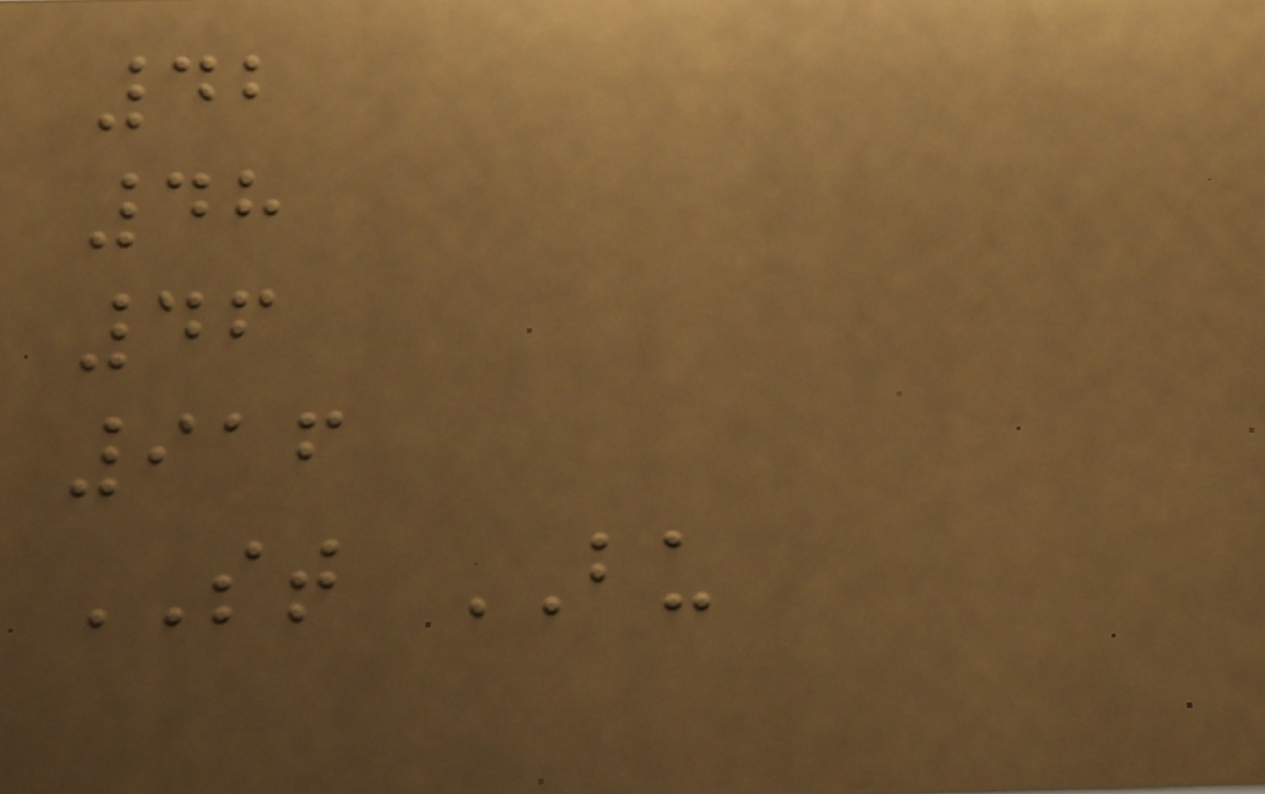42
48
46
916
ST BU
